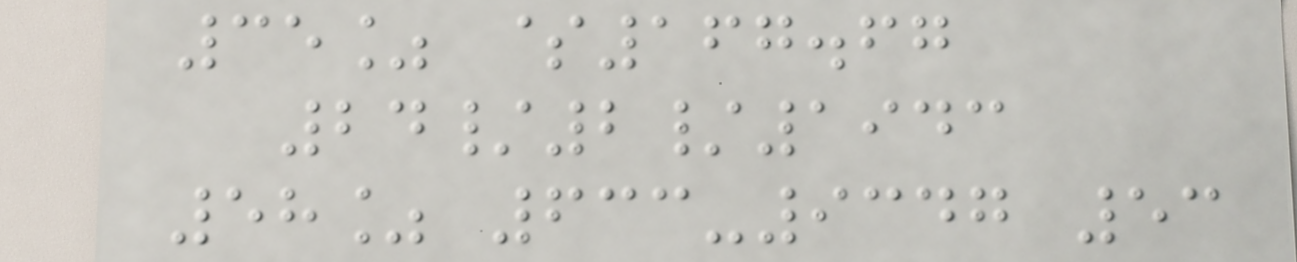35% $167.67
24/2/1943
58% 633-9347 53
